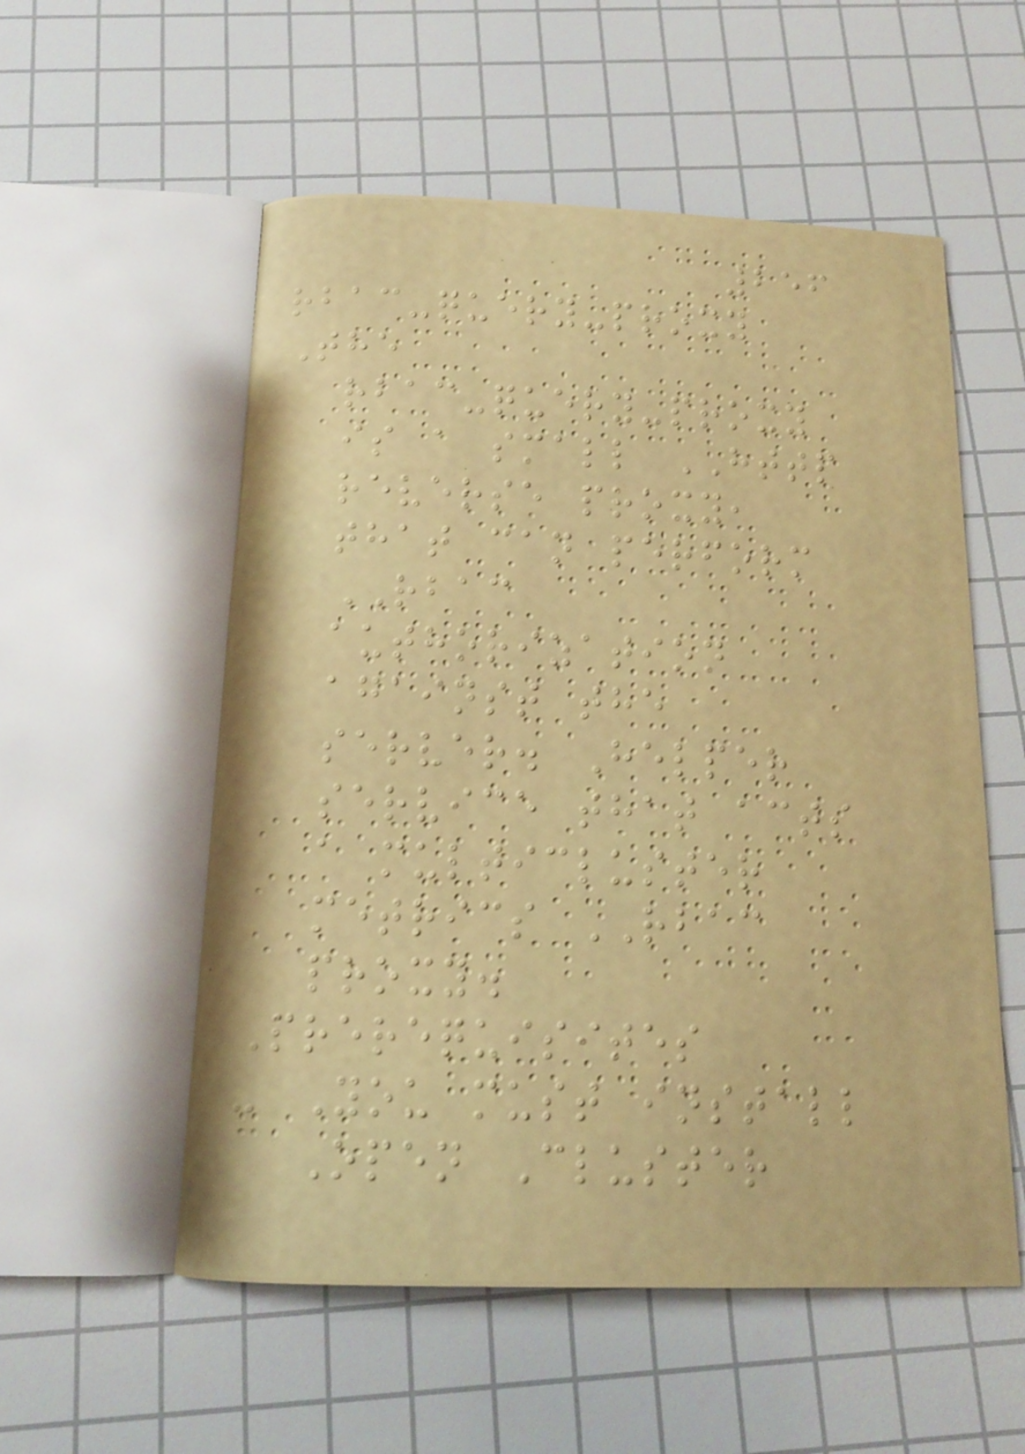256
rbac-query-proxy
The
rbac-query-proxy
is a small HTTP
reverse proxy,
that can perform
RBAC
authorization
against the
server. Helper
service that acts
a multicluster
metrics RBAC
proxy.
Prerequisites
- You must install
Open Cluster
